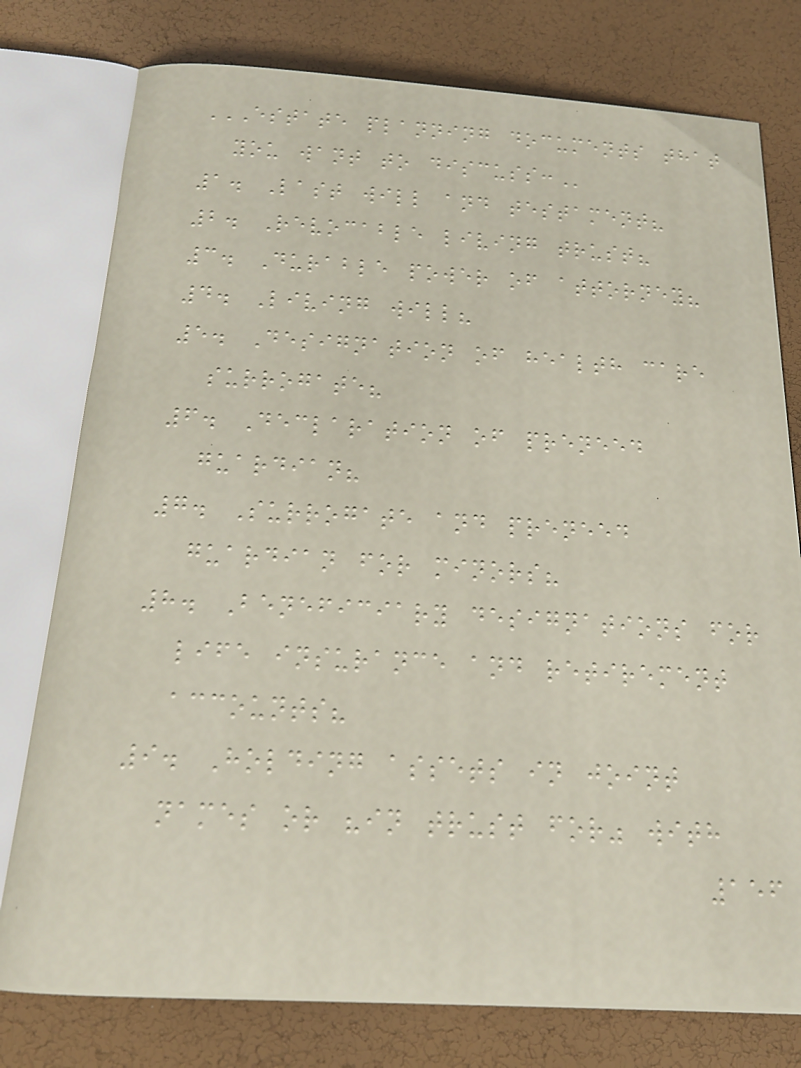ESTATE PLANNING DOCUMENTS THAT
YOU WANT TO DISCUSS:
1. Last will and testament?
2. Revocable living trust?
3. Durable power of attorney?
4. Living will?
5. Designation of health care
surrogate?
6. Declaration of preneed
guardian?
7. Surrogate and preneed
guardian for minors?
8. Beneficiary designations for
life insurance and retirement
accounts?
9. Holding assets in joint
names or "in trust for" with
156
